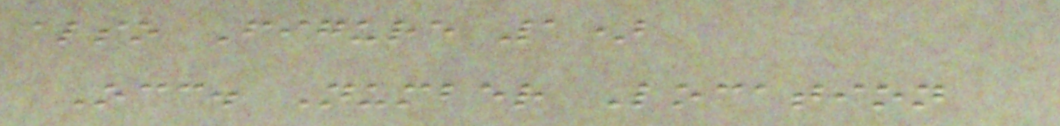also Figure 1)
Occ. Number Location
